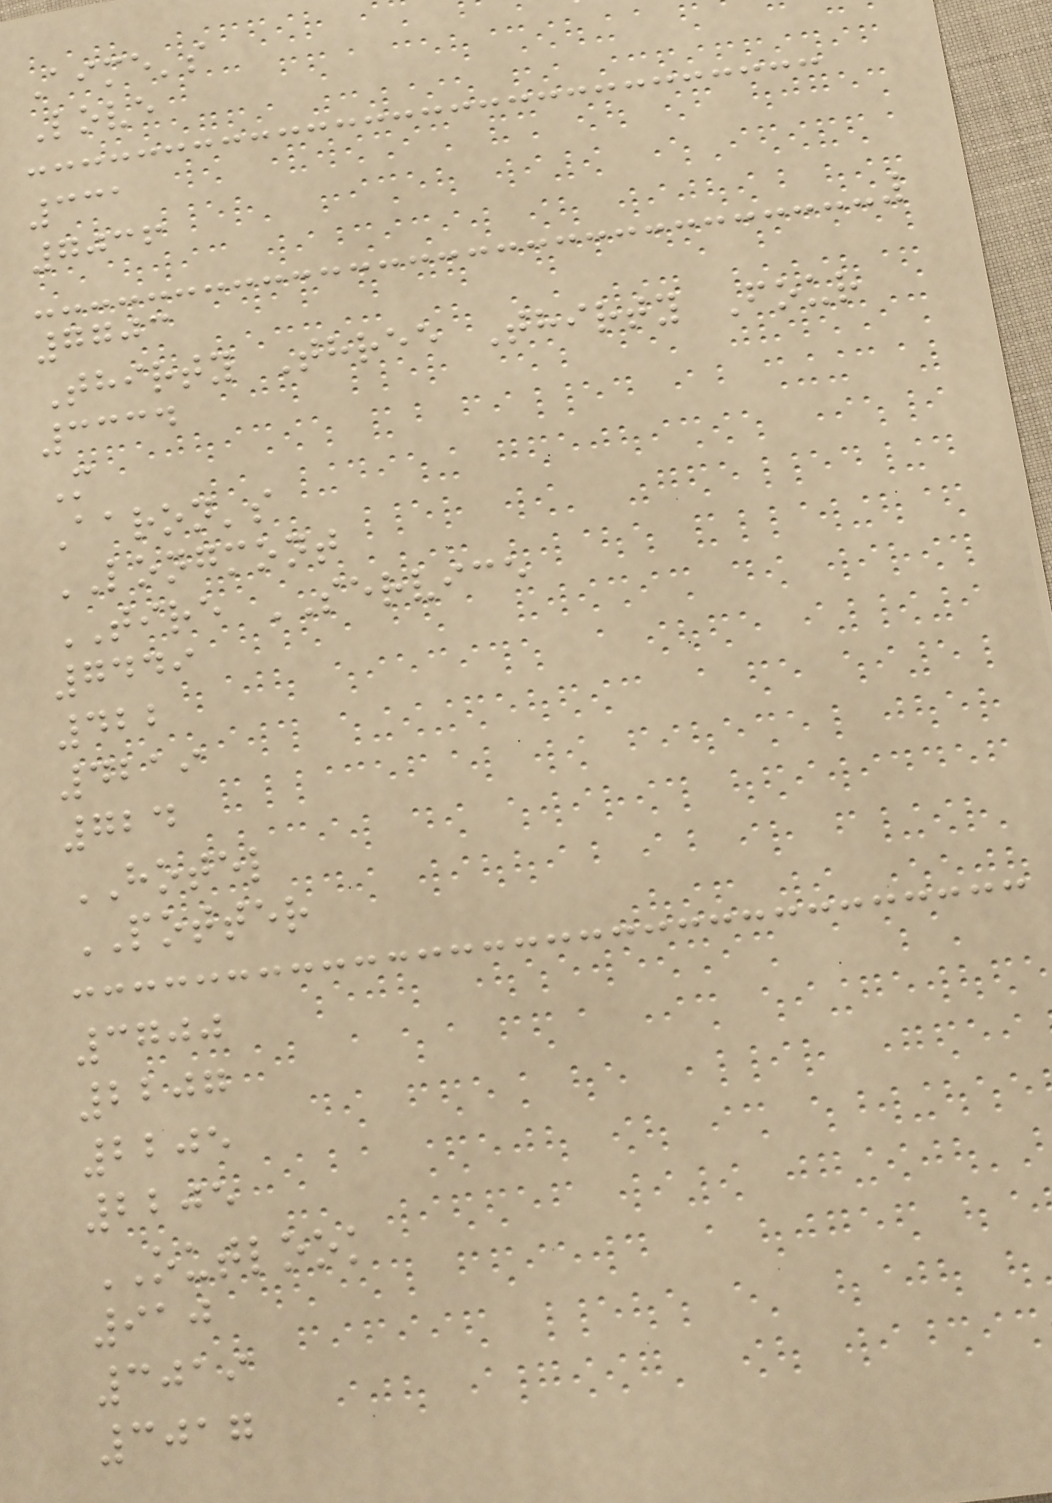Aime's
Love
331
7036
7703
Thirty Three Thirty Four
3334
M
Aaron's
LONGMONT
TIRE SERVICE
7449
422
4219
724
HOTEL
POTTER
3700
2207
2205
2205
OUTLOOK
910
3019
3017
